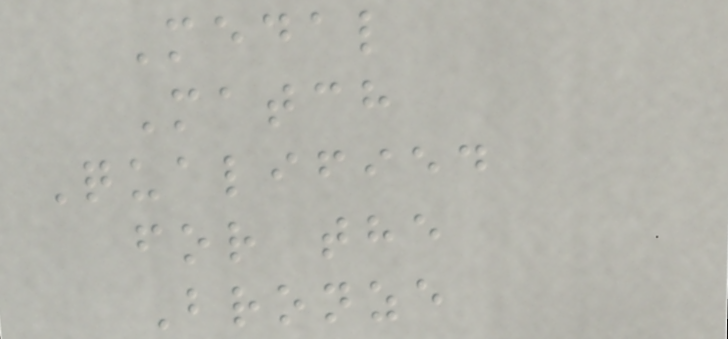Medal
Match
Qualified
for the
Bronze
